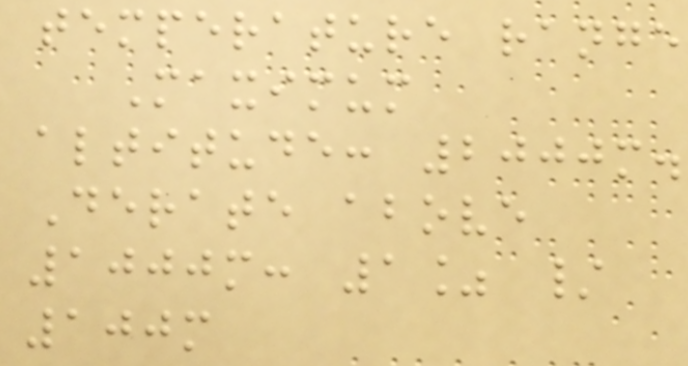temperature range
Maximum
altitude: 2000m.
Derate above
1000m: 1% /
100m
